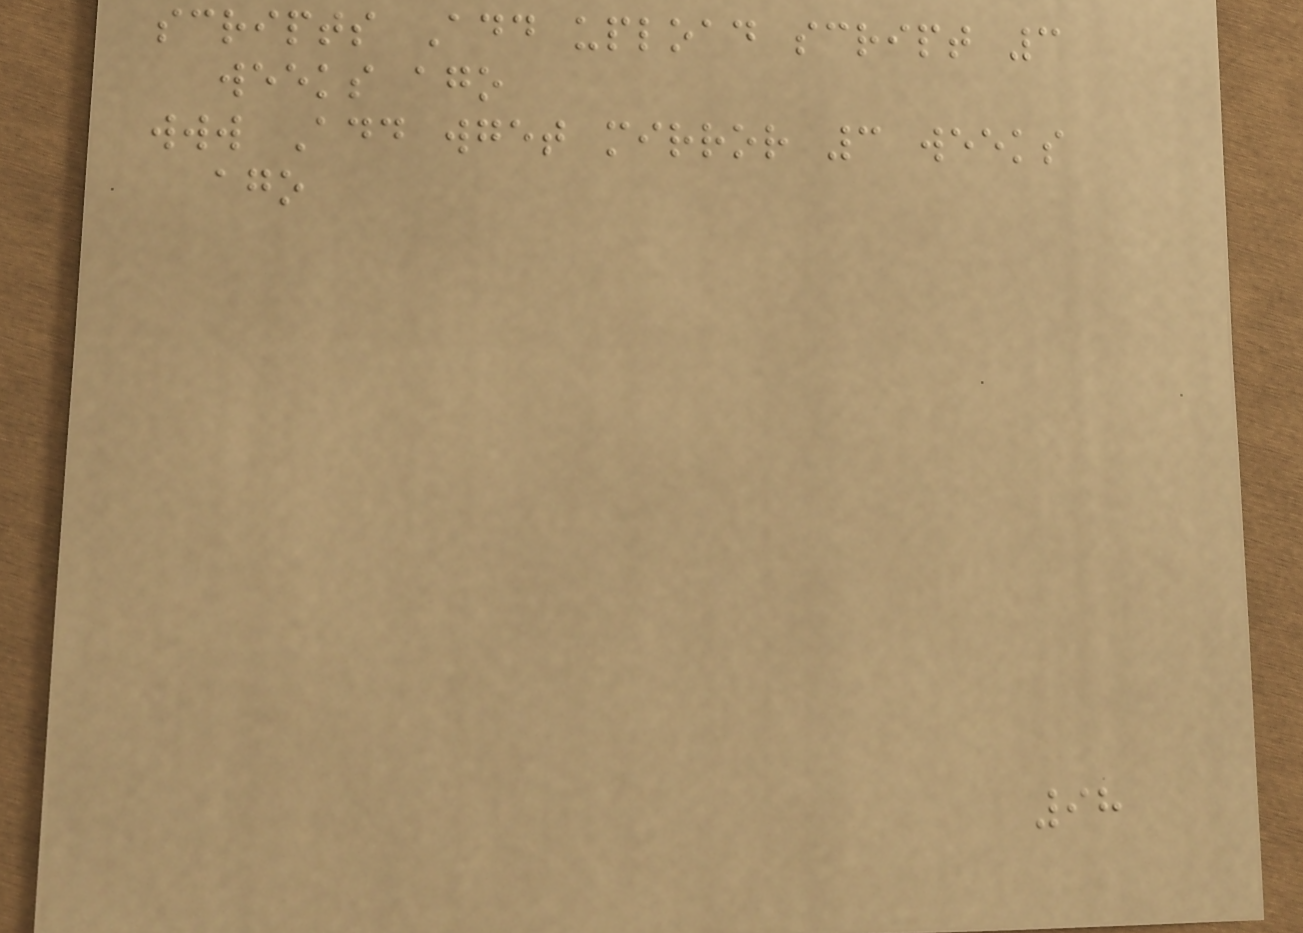scripts Add upload script 3
weeks ago
www Add wget mirror 3 weeks
ago
98
